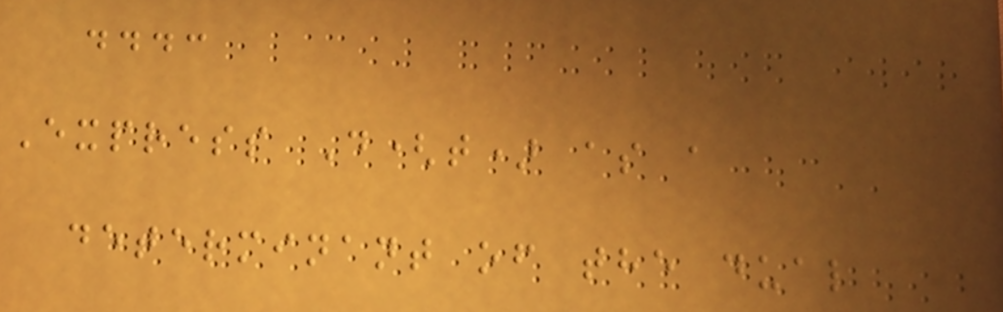...:
Express D(t) as a
determinant of the dual
